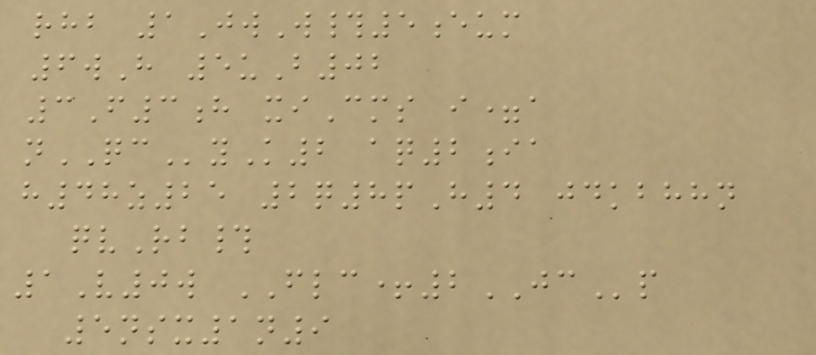rhb 1JwW#5eum
6wH 5uB02
3F3h xiCms i=a
nQCyK2 aq2ia
h48z25 2q8pH4 jdkbhhn
qvRb#
1V0w FLC+2JCp
5nsx1n9
